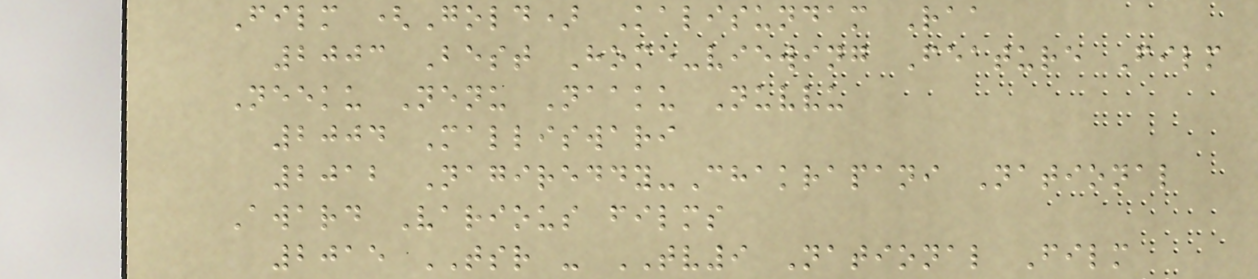Film (Gold) Kalisundam Raa
2003 Best Home-viewing Feature Film
Neeku Nenu Naaku Nuvvu
2004 Malliswari
2012 Nagireddy-Chakrapani National
Award Various films
2015 TSR - TV9 National Film
